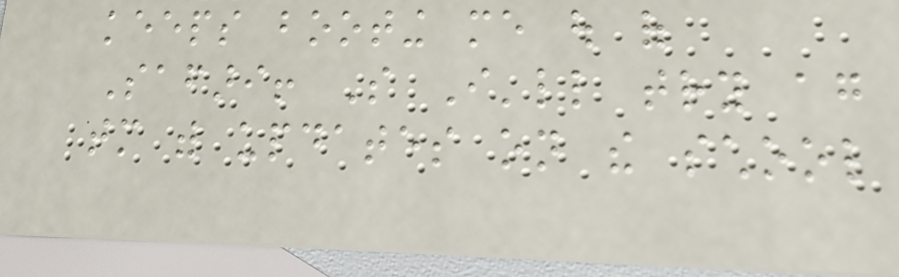keeps booting me out of
Safari! So I'll try again
tomorrow with updates on the school
